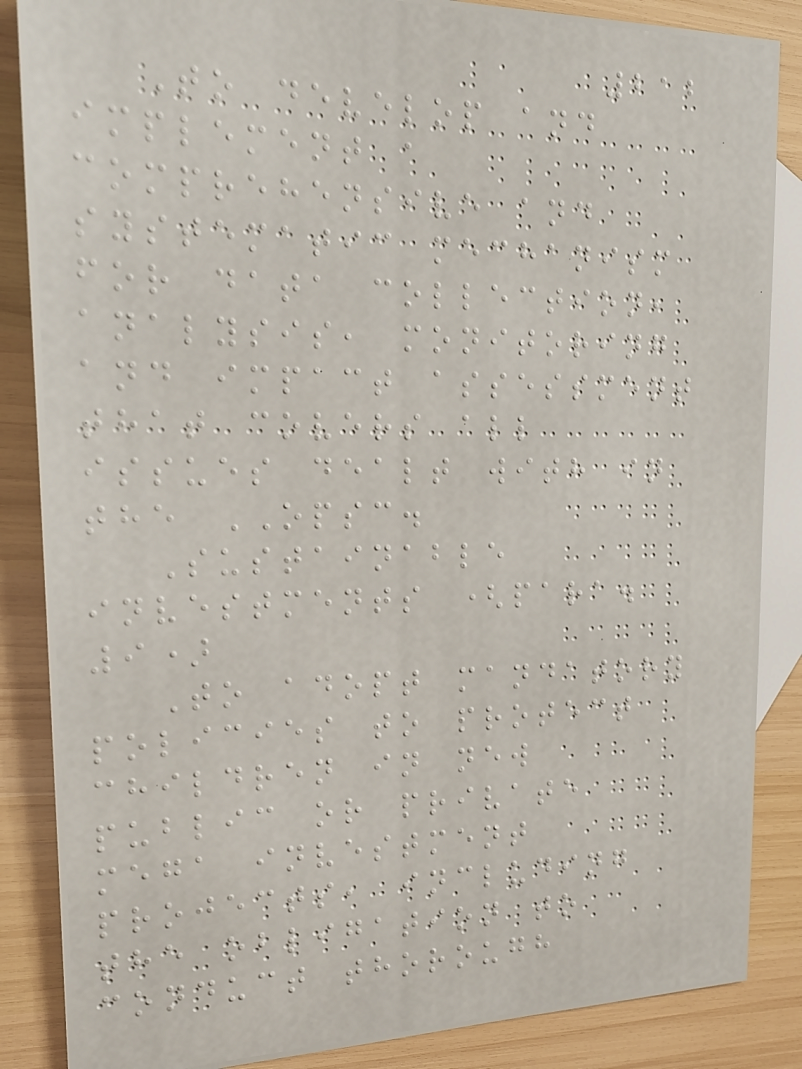212
To develop and
implement a
comprehensive and
systematic mechanism
for data collection,
analysis, monitoring
and impact assessment
that covers all
issues dealt with in
the OPSC.
Sustainable
investments (para.
9)
To adopt mandatory
policies to protect
children in new
public or private
mega investment
projects, including
the obligation to
conduct thorough
